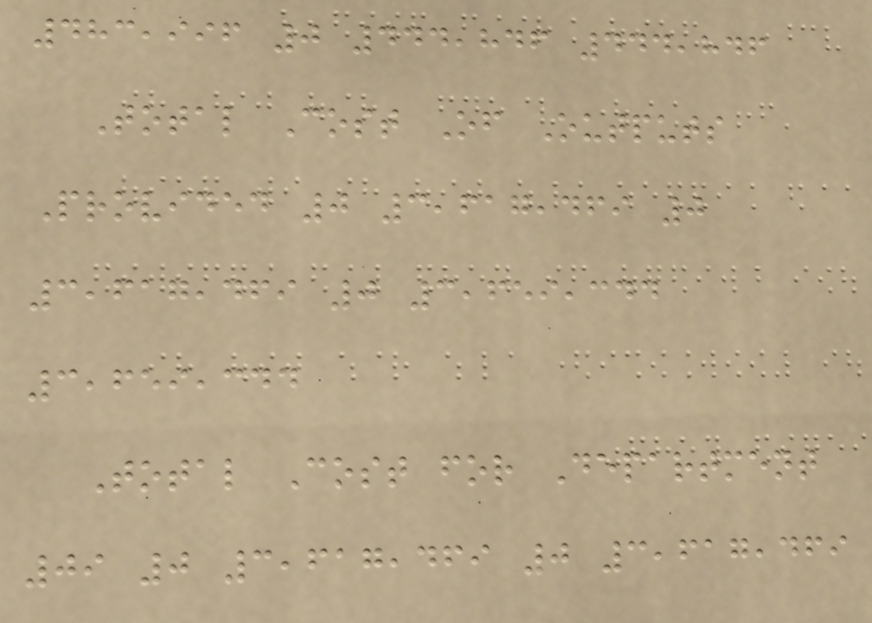483,996 0 444,846 444,846
Total Cost Of Outputs
Provided 0 3,617,469 0
3,617,469 0 3,659,344
3,659,344
Total Cost for Department
09 0 3,617,469 0 3,617,469
